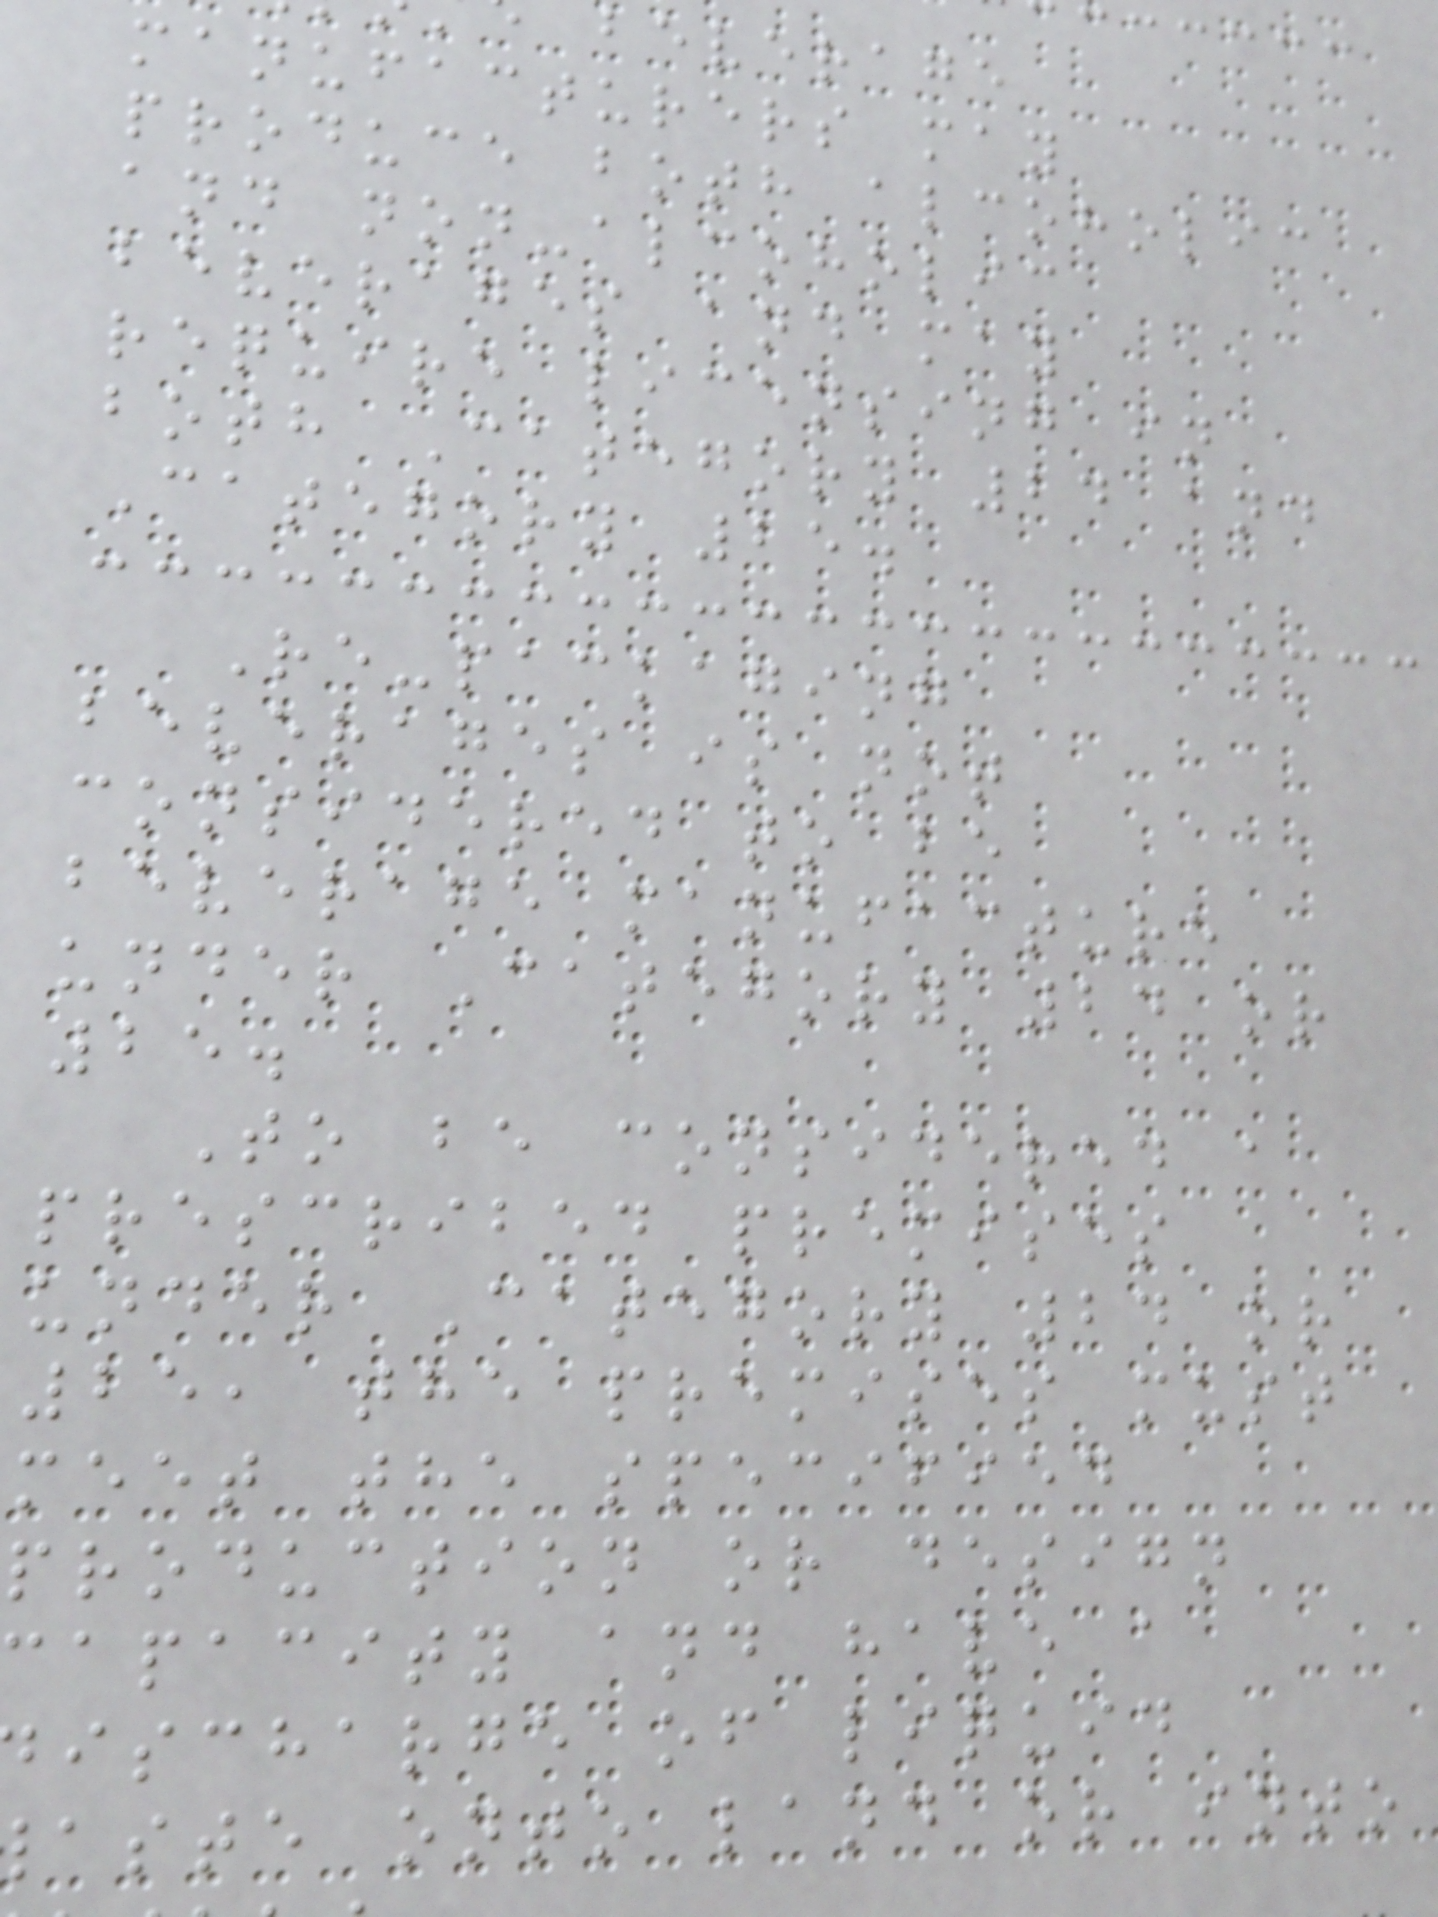beverage
manufacturers may
produce both alcoholic
and non-alcoholic
beverages and may
require licensing in
both Category 24 and
Category 25.
Re-packaging
beverages is not
considered to be
beverage manufacture
under Category 24 or
25.
To be considered a
prescribed premises
under Category 24 or
25, the premises must
meet the specified
production or design
apacity and have a
ischarge of liquid
aste onto land or into
